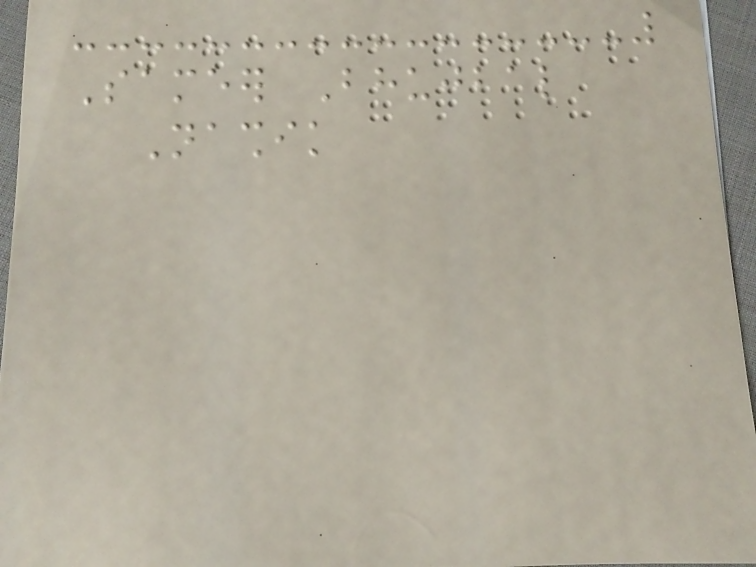Sameer Bhujbal
Nashik
